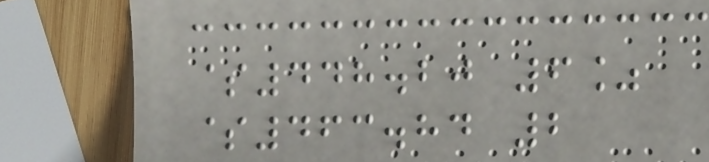$448.20 6%
$463.84 2
